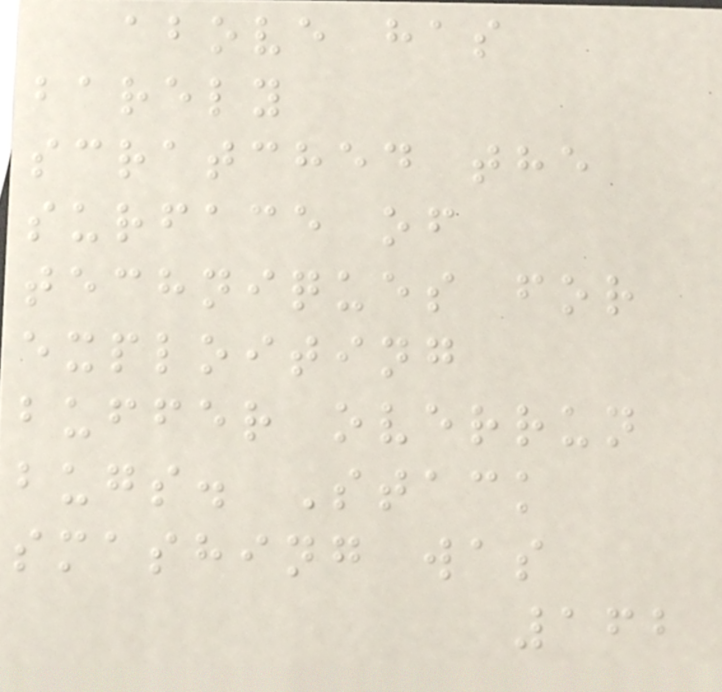above has
barely
scratched the
surface of
techniques for
exploiting
buffer overrun
bugs. Stack
smashing was
162
